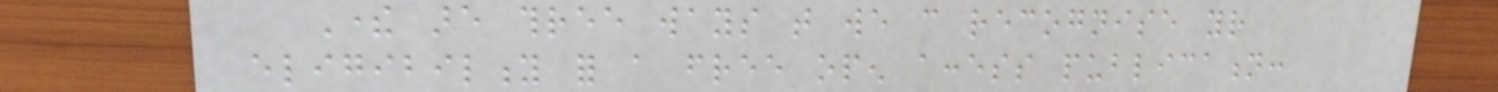There are three ways that we can recognise your
eligibility for a free open access publication:
